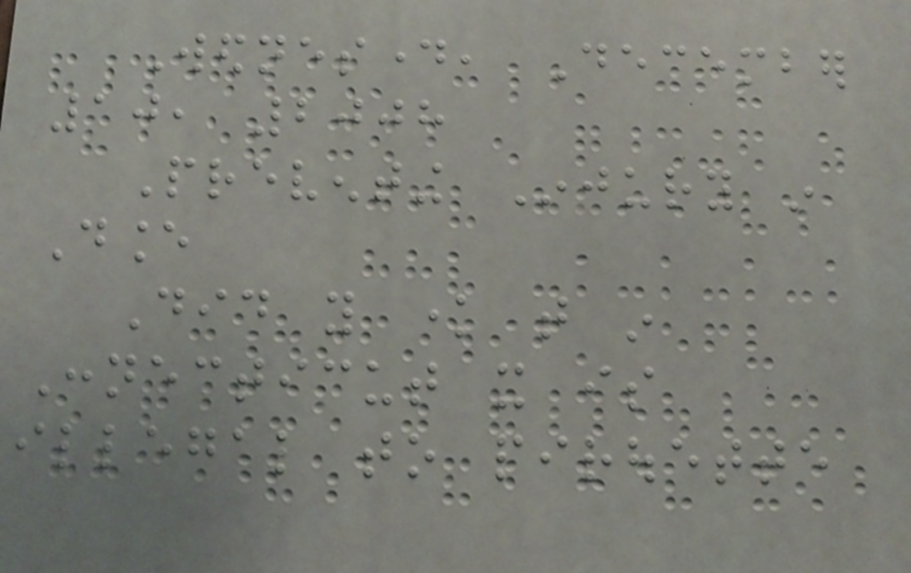Wednesday, December
10, 2008
Preventing Injury in
Dance
Did you know that in
Connecticut it is
illegal to pirouette
